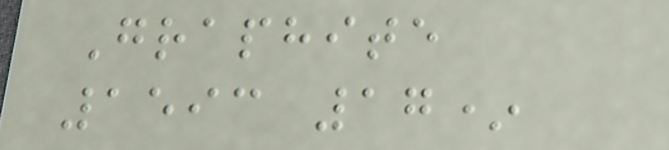Graphite
1593 17*
